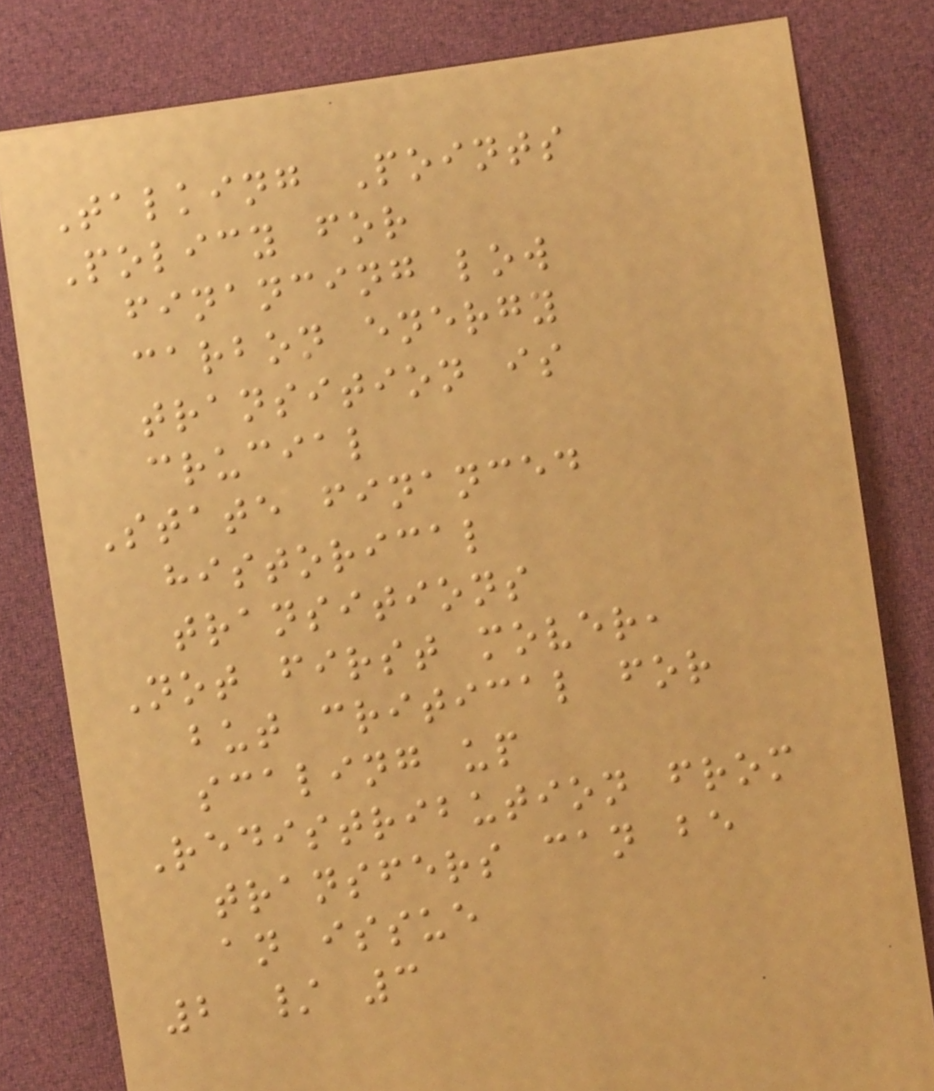Talking Points
Policy for
financing low
carbon energy
transition is
crucial
State financed
historical
transitions
Not first mover,
but critical for
scaling up
Redistribution from
transfers can be
an issue
2 / 3
